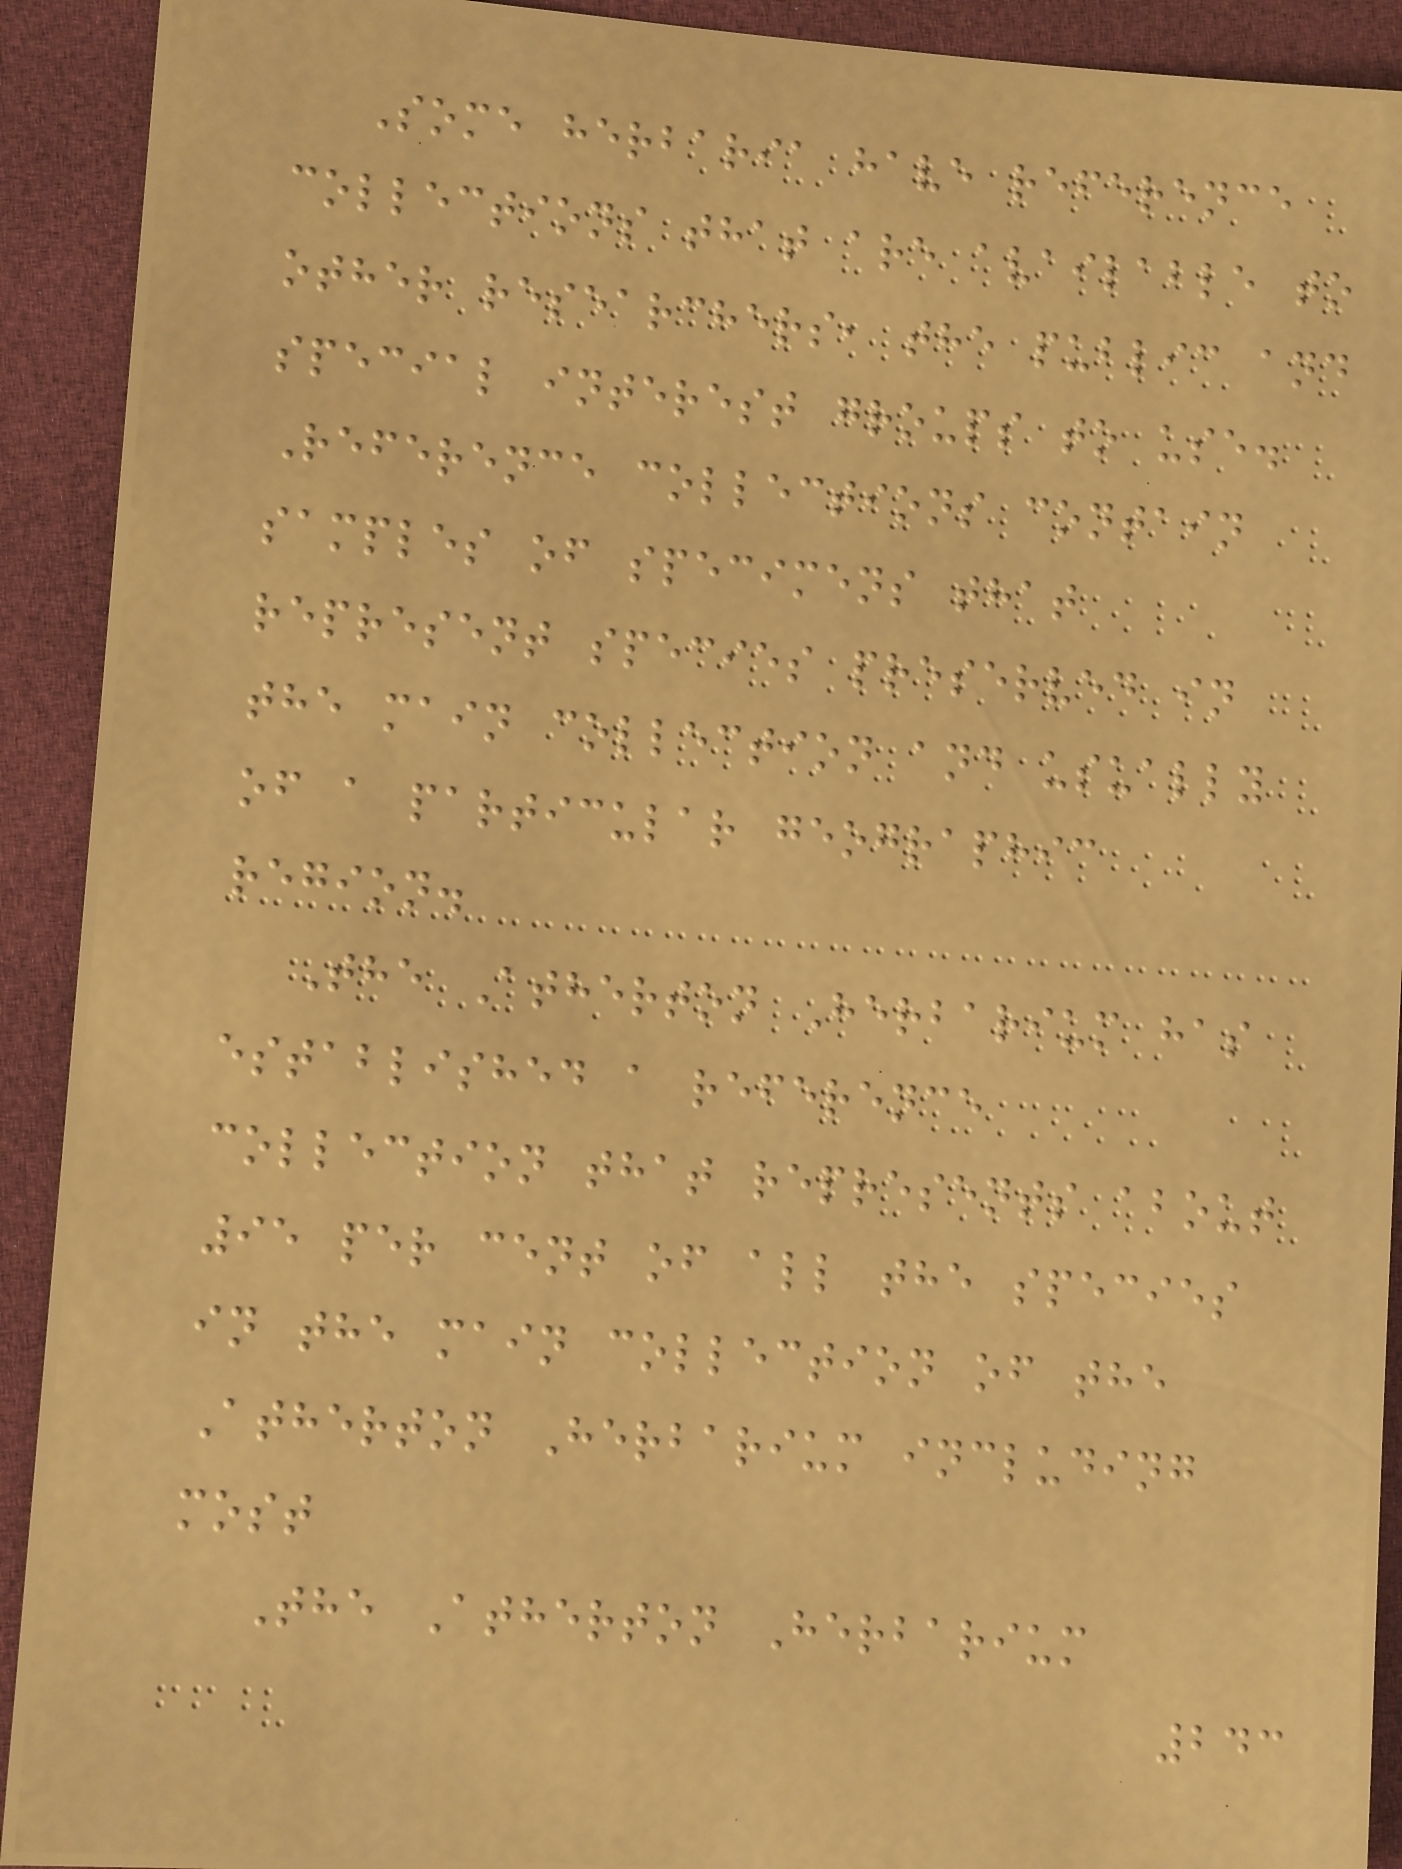Some herbaria have reference
collections that are available to
other researchers, the public and
special interest groups to use.
Reference collections contain
samples of specimens that
represent species preserved in
the main collection and usually
of a particular geographic
region.
The Atherton Herbarium has
established a reference
collection that represents about
95 per cent of all the species
in the main collection of the
Atherton Herbarium including
most
The Atherton Herbarium
243
